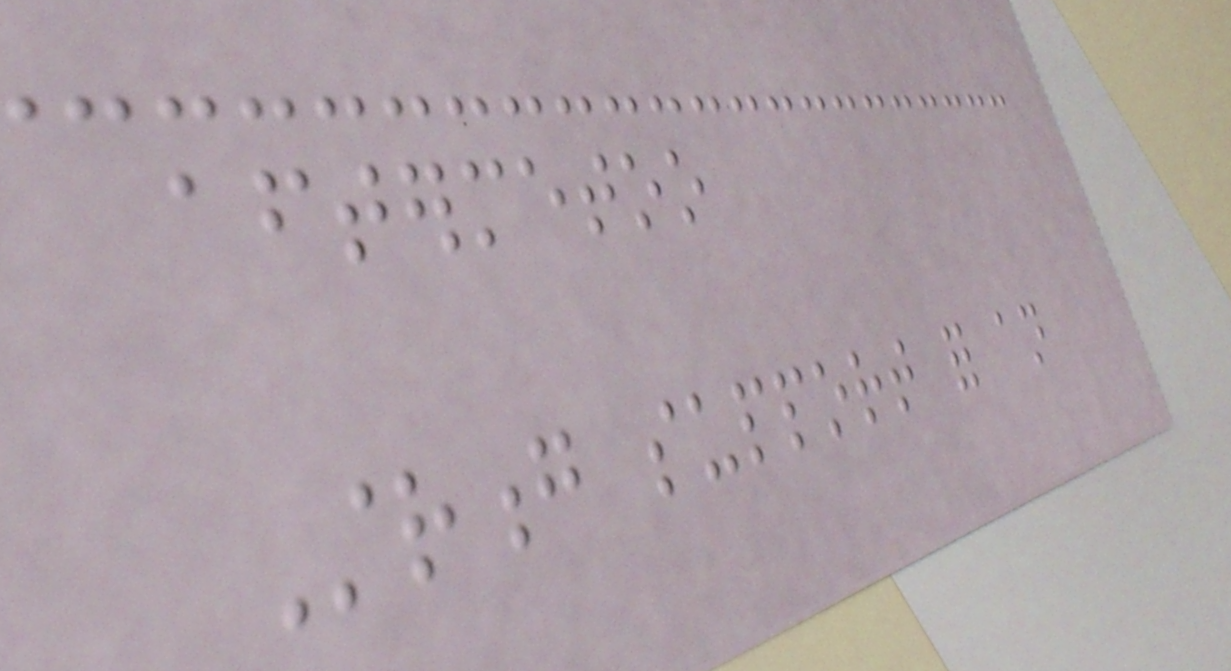aftermetoo
Strong support for an
